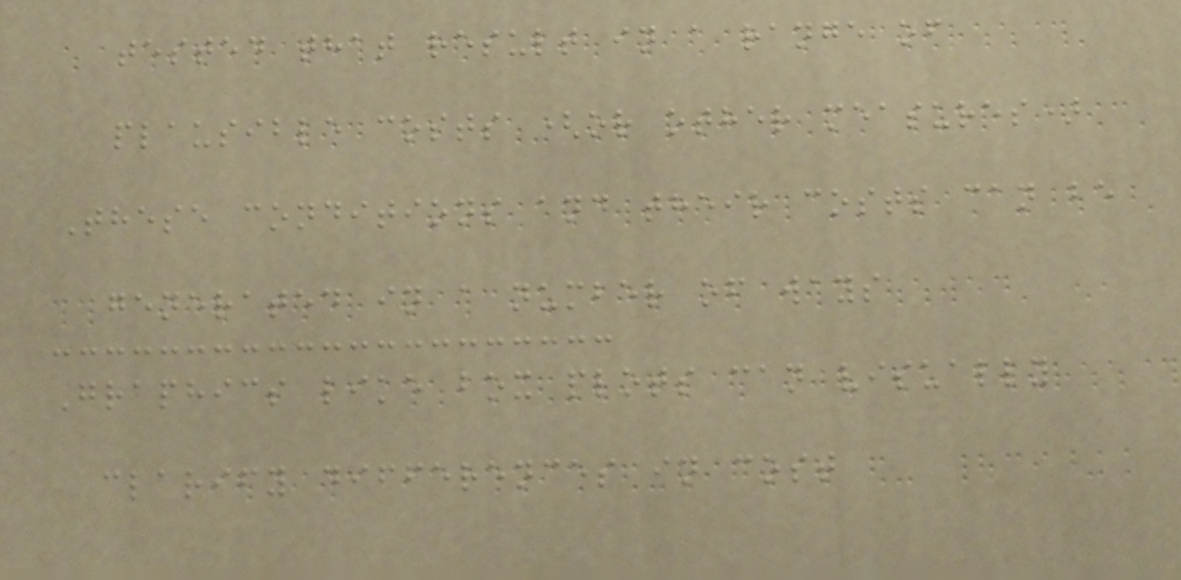tested that result in a range of
plausible costs (or other measures)
These conditions and their costs can be
generated in a number of ways
Graphics like box plots can visually
clarify differences in cost
